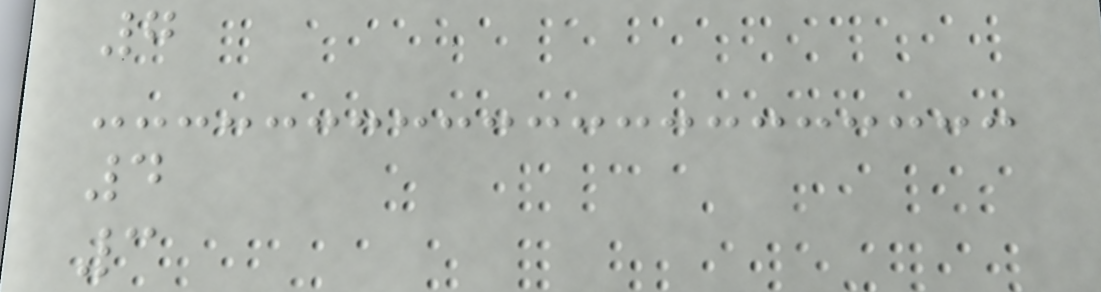7
4
3
